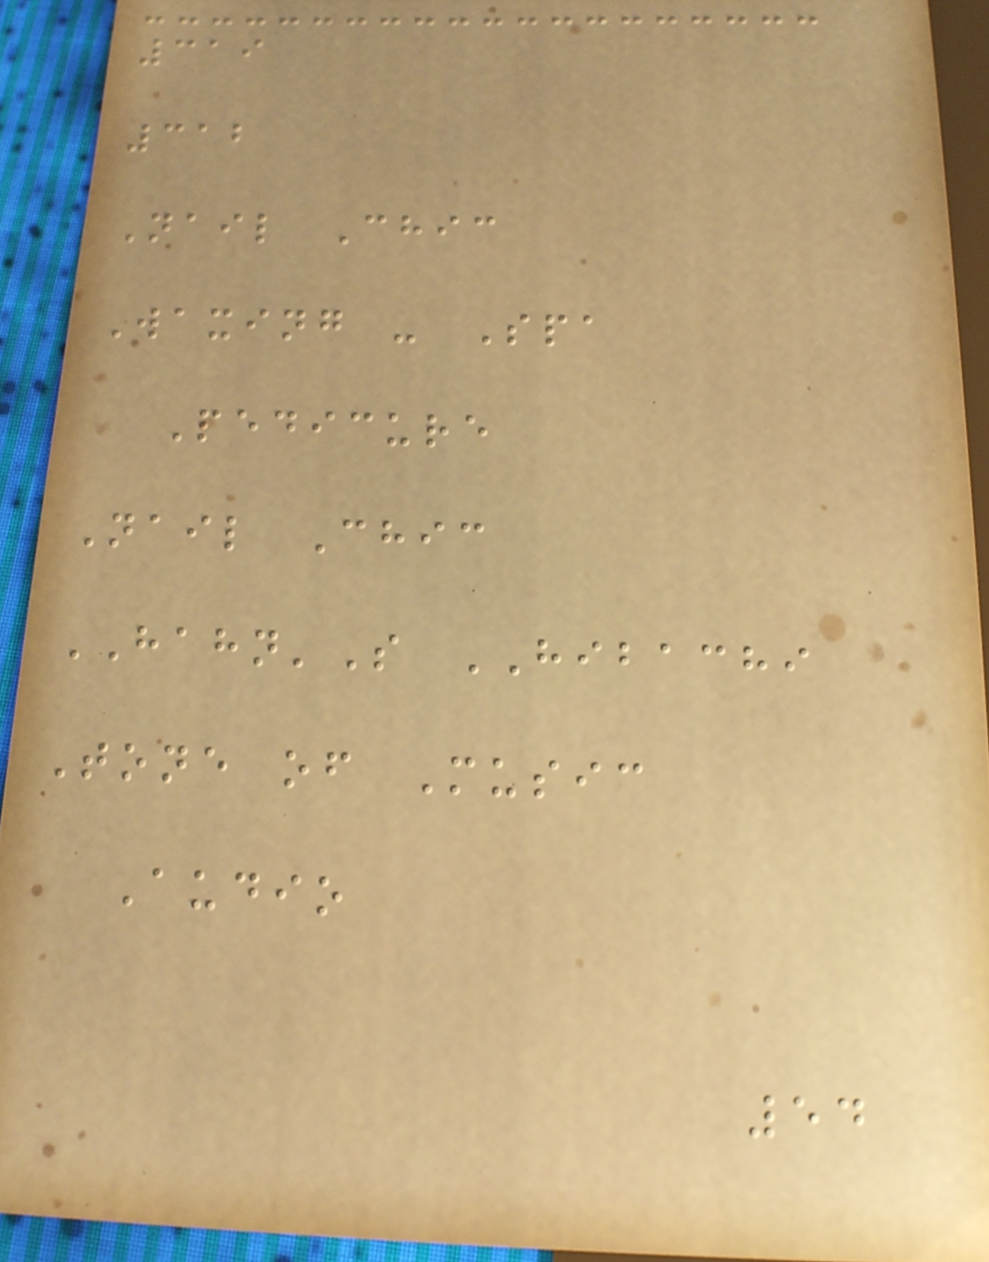319
312
Nail Chic
Waxing - Spa
Pedicure
Nail Chic
HAHN'S HIBACHI
Tone of Music
Audio
54
